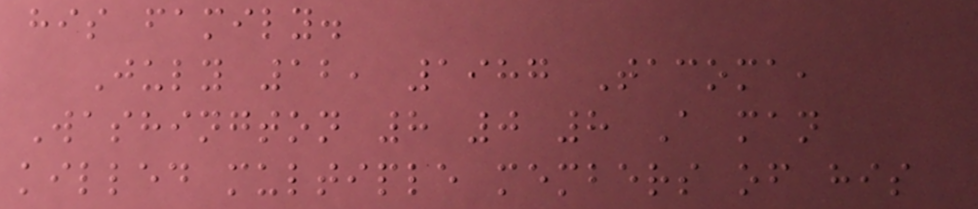his family.
July 12, 1987 Tacoma,
Washington 8 0 8 A man
killed multiple members of his
